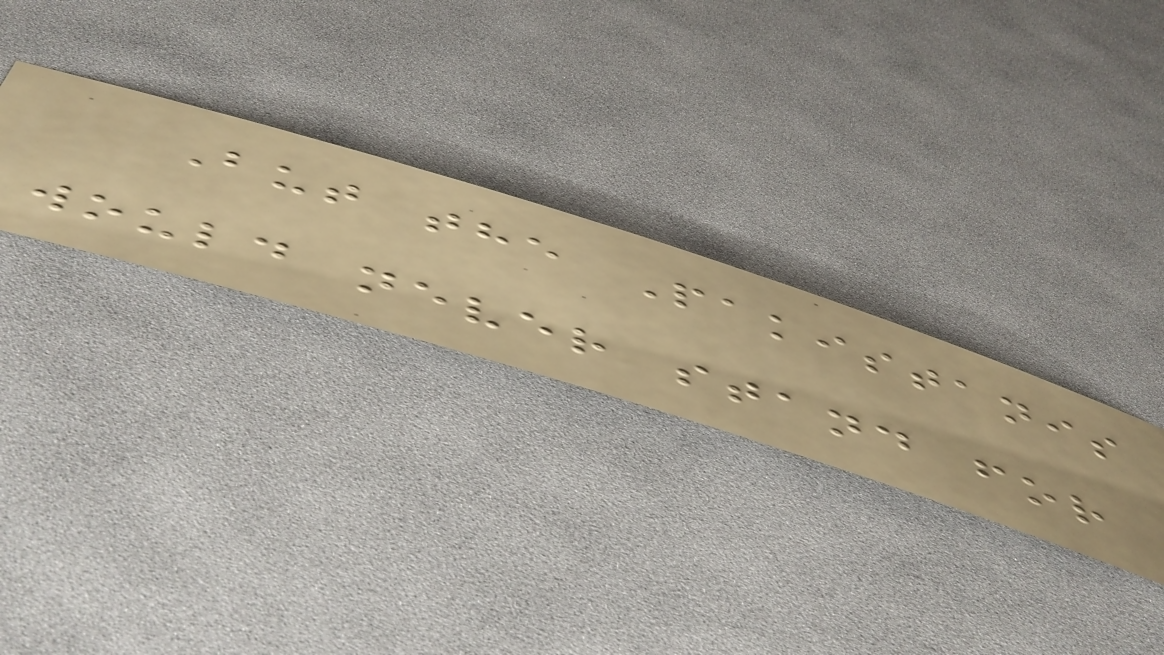But the Pakistanis
would never stand for
